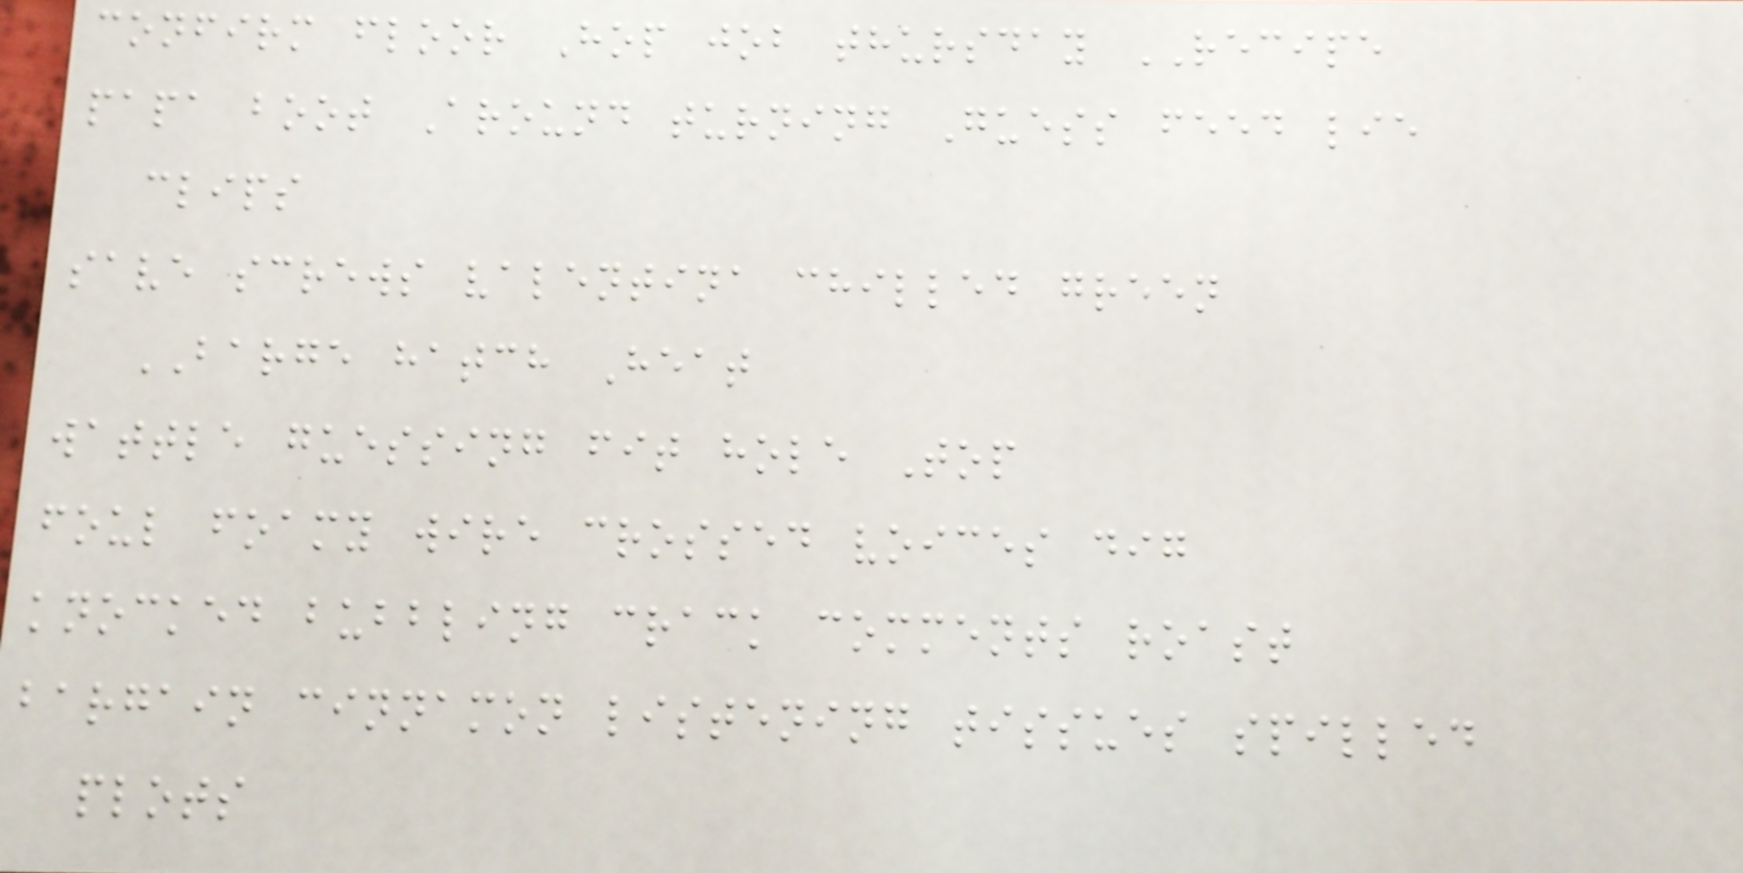confirm floor Hop job thursday RECIPE
papa boot Around turning Guess feed lie
clips
save screws valentina chilled green
BARGE hatch Heat
wattle guessing fit hole Top
foul foamy wire crossed voices dig
knocked bubbling crack comments roast
bargain cinnamon listening tissues spilled
plots
